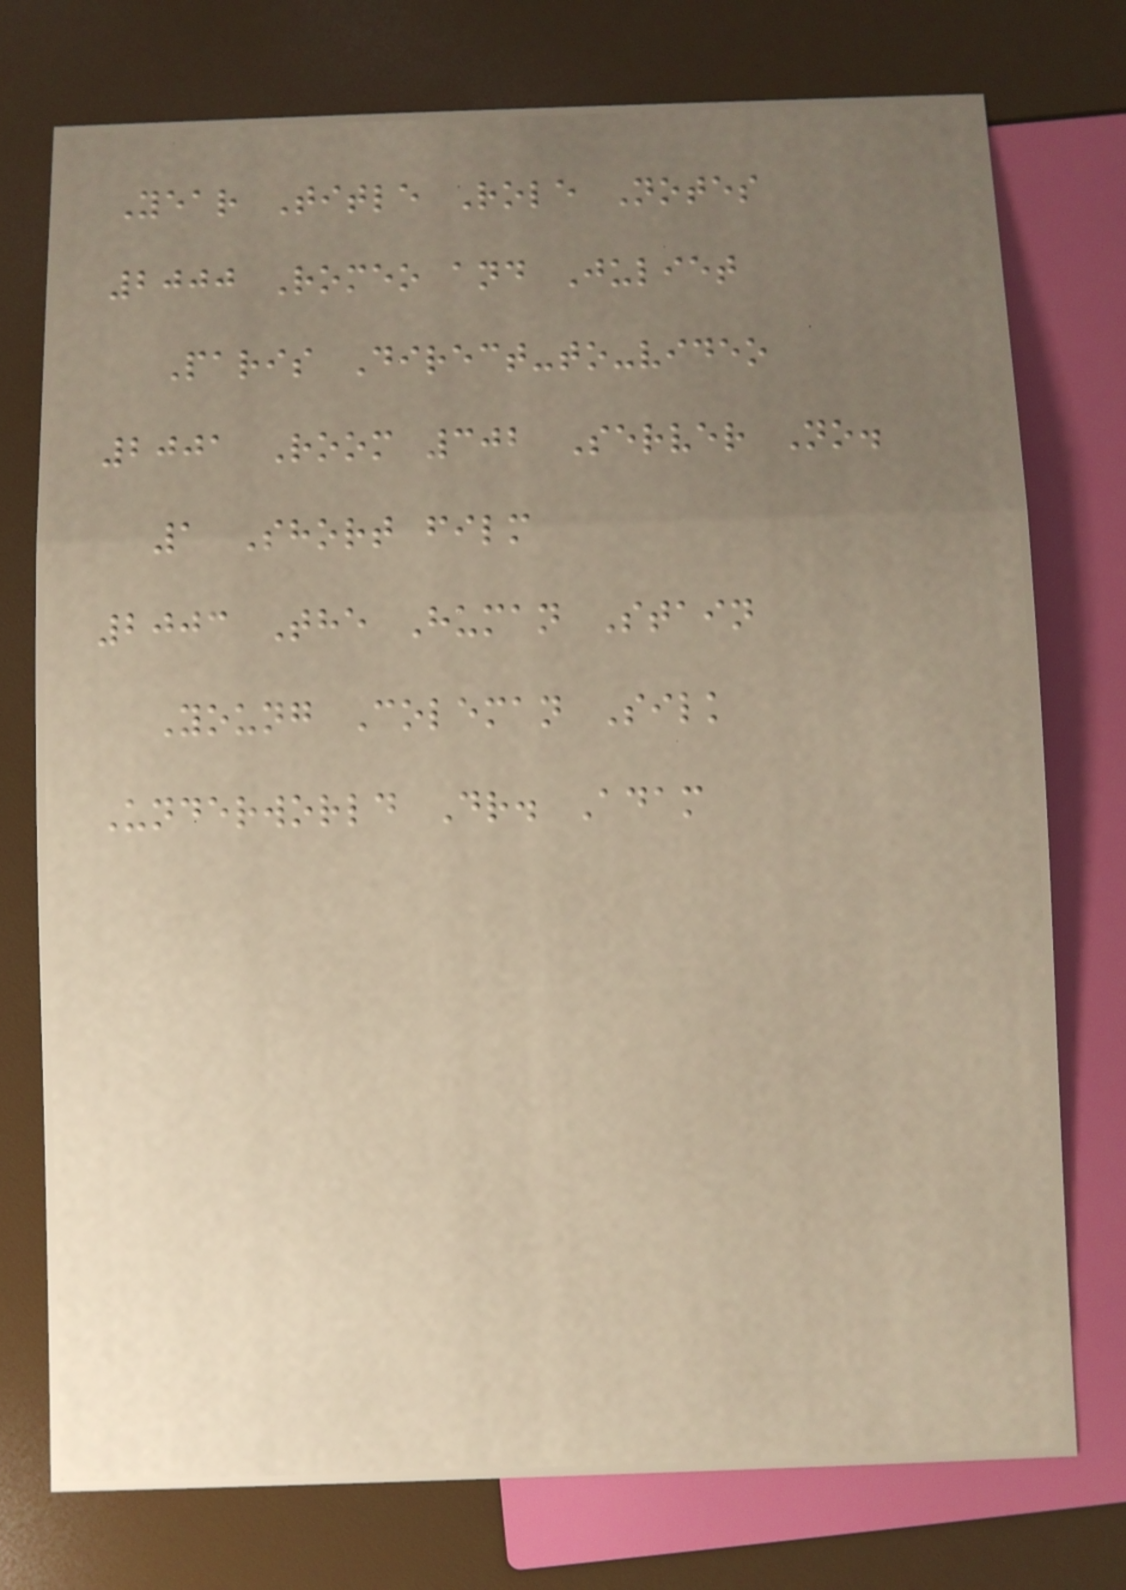Year Title Role Notes
2000 Romeo and Juliet
Paris Direct-to-video
2001 Room 302 Server No.
1 Short film
2003 The Human Stain
Young Coleman Silk
Underworld Dr. Adam
